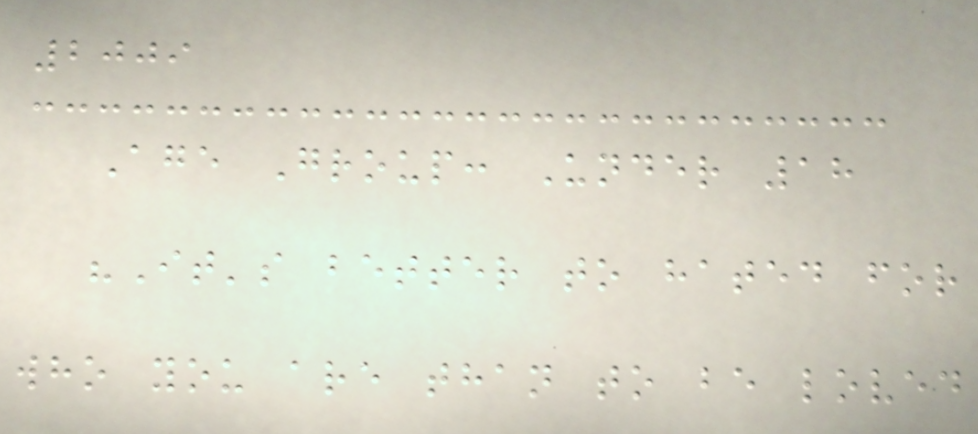2009
Age Group: Under 18
"It's better to hated for
who you are than to be loved
